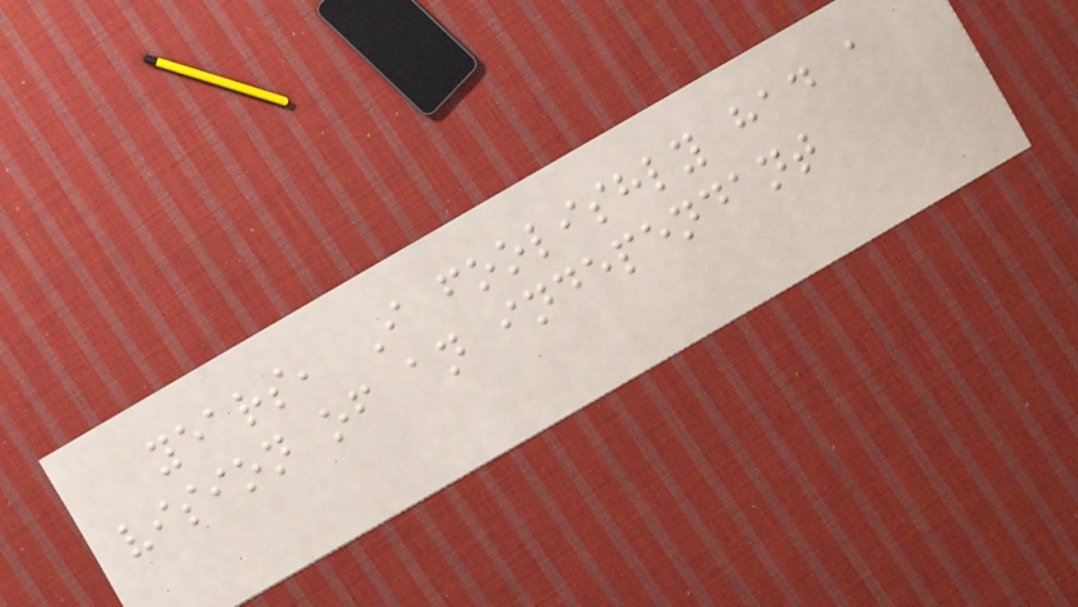years, I foolishly had a
vision of an independant
